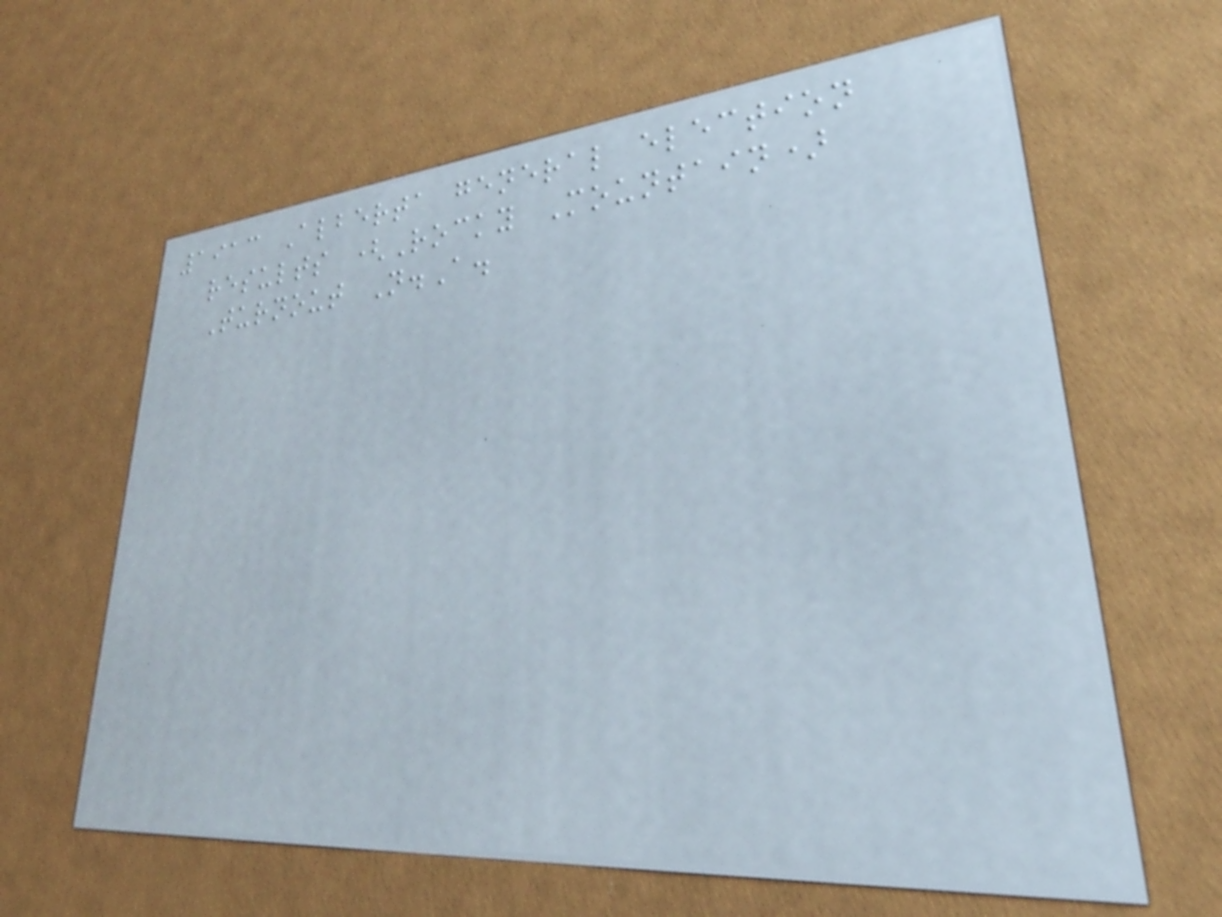1913 Alberta general election
results (Rocky Mountain)
Turnout N.A.
